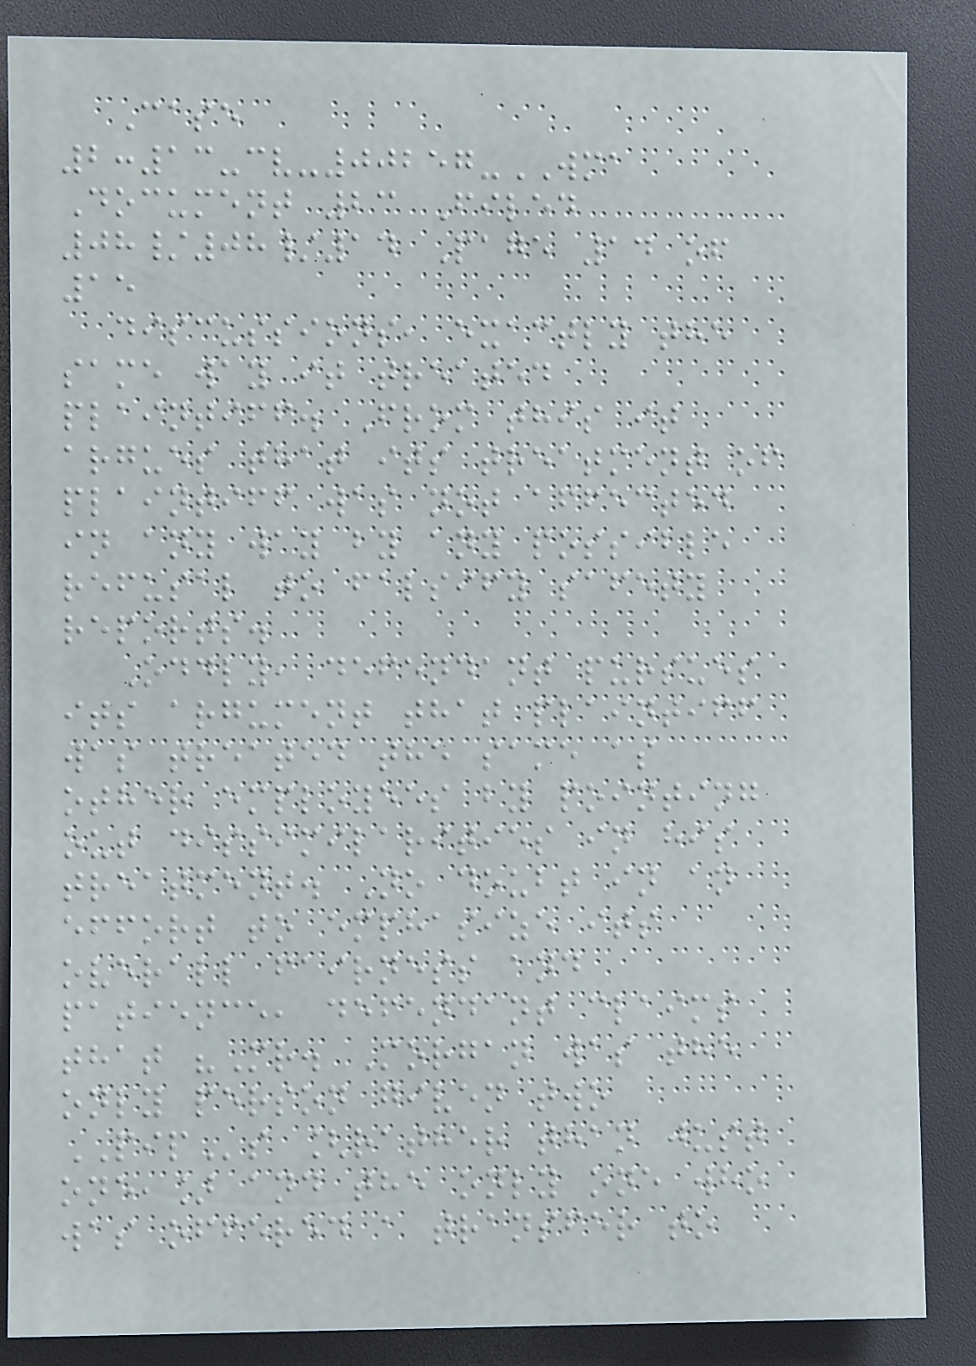Case
2:13-cv-00257-WMA
Document 23 Filed
08/08/14 Page 14 of
15
discussions, exactly the
same way it treated
plaintiff. From this it
argues that its treatment of
plaintiff was not affected
in any way by any possible
refusal to falsify safety
reports.
Oddly, defendant pursues
its argument that plaintiff
was treated the same as
other employees by pointing
out dissimilarities in his
treatment. No doubt in an
effort to emphasize its
overall fairness and
patience, defendant claims
that "Mr. Morgan was the
only person given two
PIPs [rather than just
one,] and the only one who
was offered a transfer to
